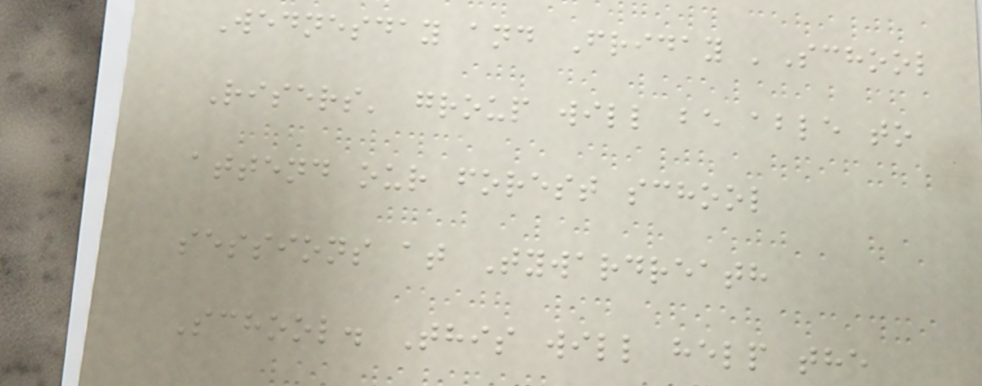Wednesday and Friday 'School
Risers' group will be able to
attend our forest school
sessions at Tywardreath
School. This will help the
